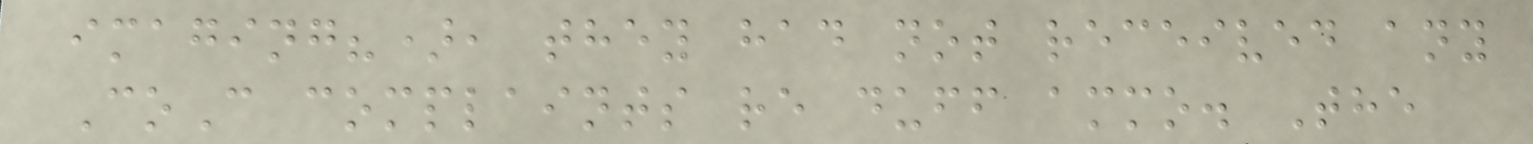imaging?), they had not received any
CoC complaints re duff ammo. The
